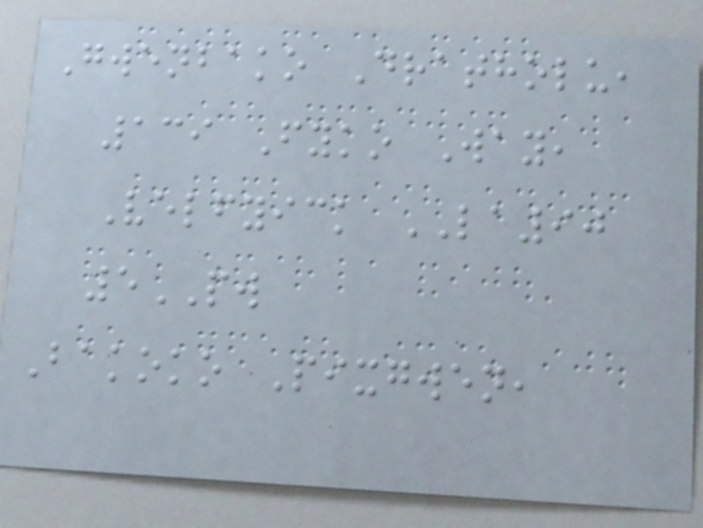Gwenbako Dratholu,
139 Fyko Way,
Velfyick LA90
5PW
Bakoko Pixgwen,
